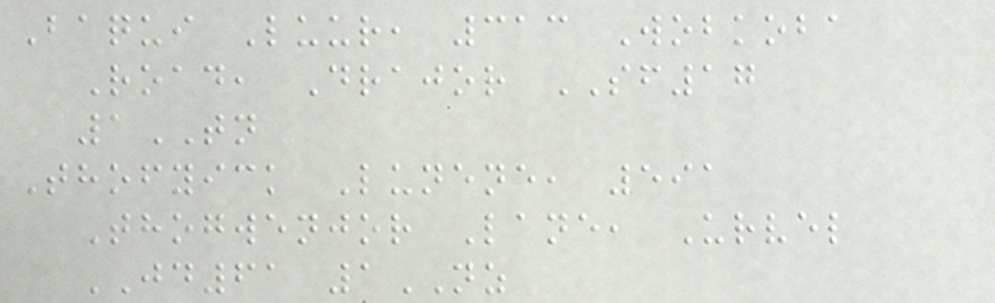Baqui Luur, 313 Wobkoba
Road, Drajor SF17
1TN
Thofyick Lunene, 591
Thogwenjor Lane, Urvel
JD61 1NZ
